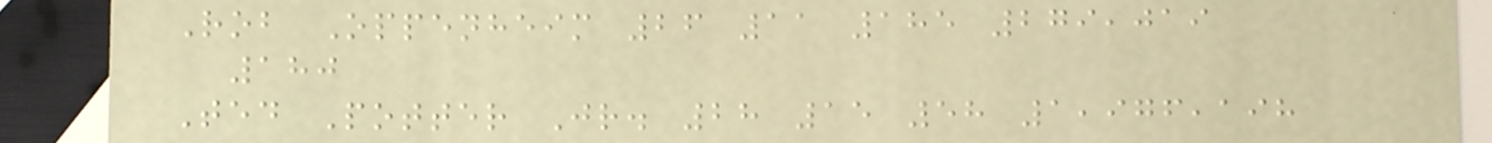Rob Oppenheim 26 11 185 279,019
180
Ted Potter Jr. 28 15 58 1,976,198
